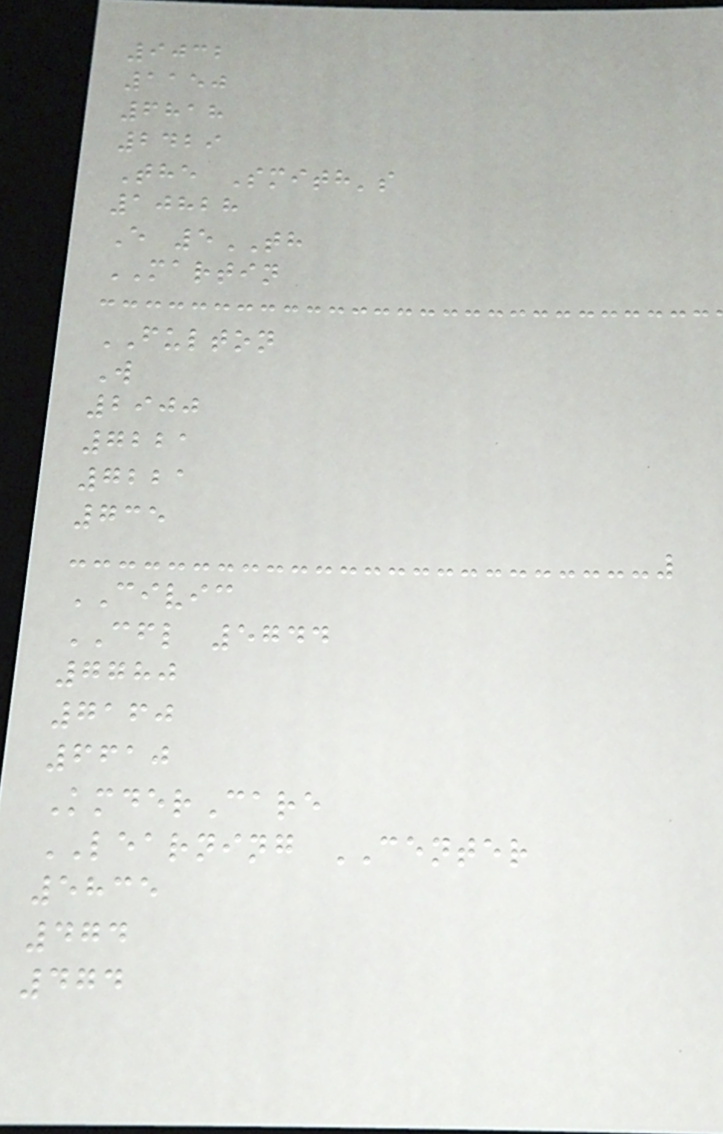9032
1150
6818
2429
The Smith's
10828
E 5TH
MARTIN
FULTON
W
2900
7221
7221
735
CIVIC
CFL 5744
7780
7160
6610
KmderCare
LEARNING CENTER
5835
474
474
